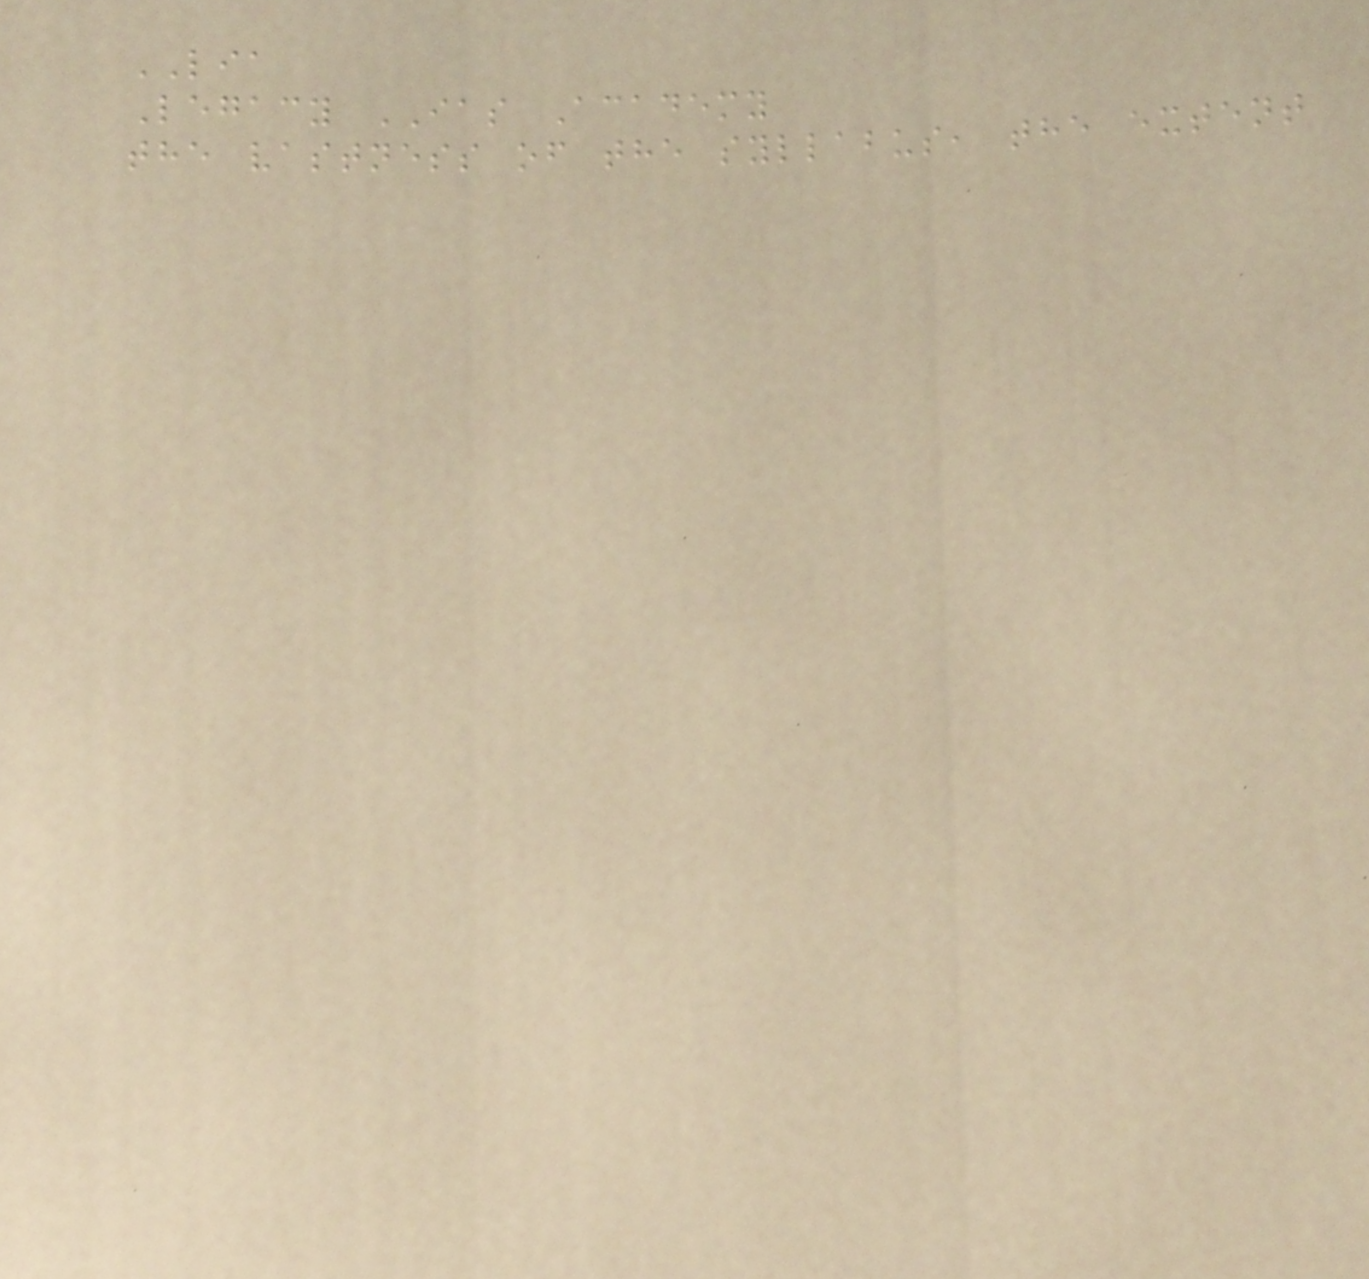LIA
Legacy IAS Academy
the vastness of the syllabus, the extent
